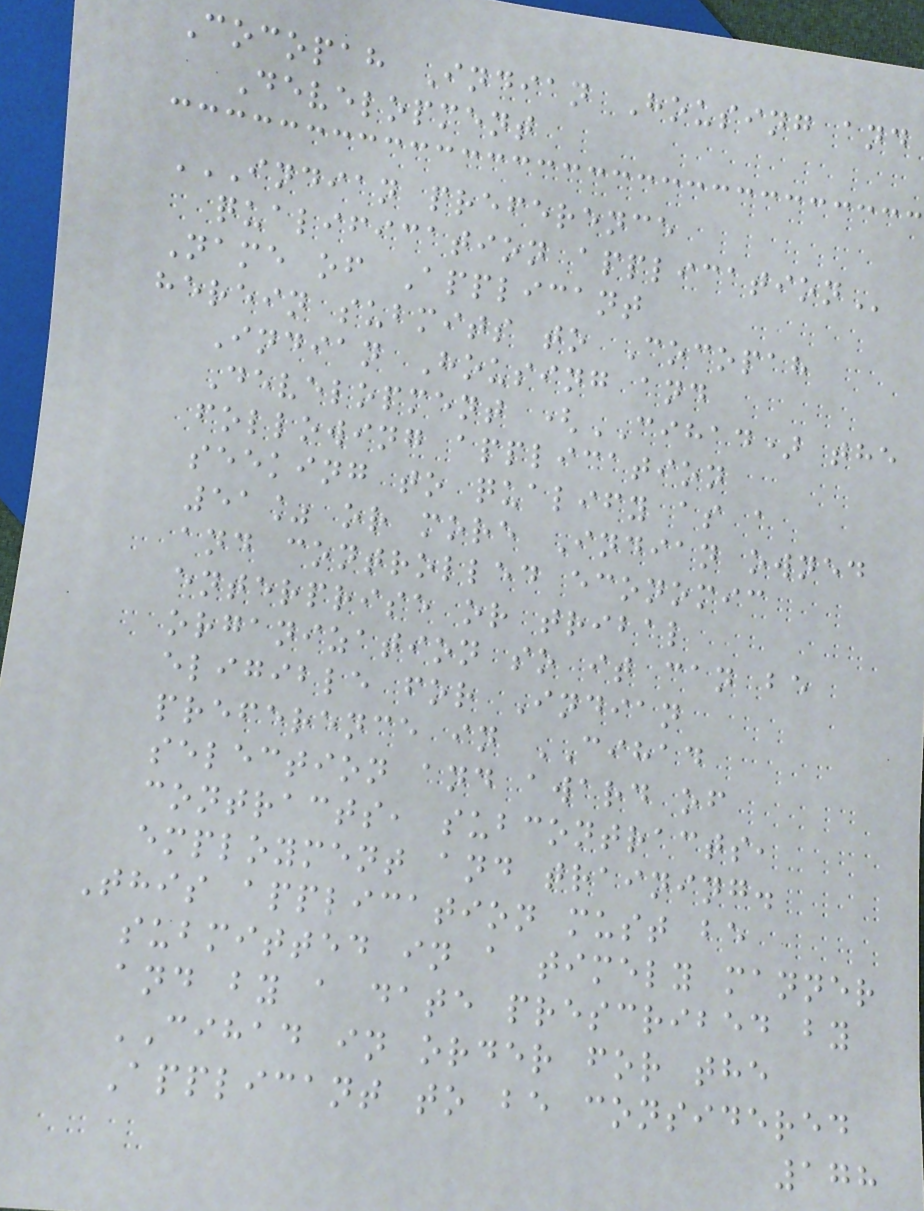Cocopah Indian Housing and
Development
INDIAN PREFERENCE
QUALIFICATION APPLICATION
Name of Applicant
herein submits to Cocopah
Indian Housing and
Development (CIHAD) the
following application
seeking to qualify as a
51% or more Indian owned
and controlled economic
enterprise or tribal
organization so it can be
eligible for Indian
preference in CIHAD
selection and award of
contracts, subcontracts,
employment and training.
This application must be
submitted in a timely manner
and by a date prescribed by
CIHAD in order for the
Applicant to be considered
178
